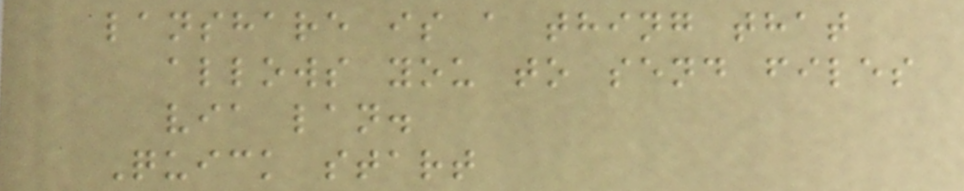lanshare is a thing that
allows you to send files
via lan.
Quick start
